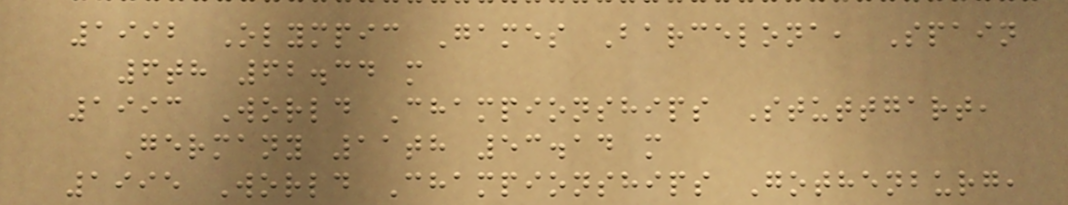1992 Olympic Games Barcelona, Spain
6th 62.34 m
1993 World Championships Stuttgart,
Germany 11th 53.14 m
1995 World Championships Gothenburg,
